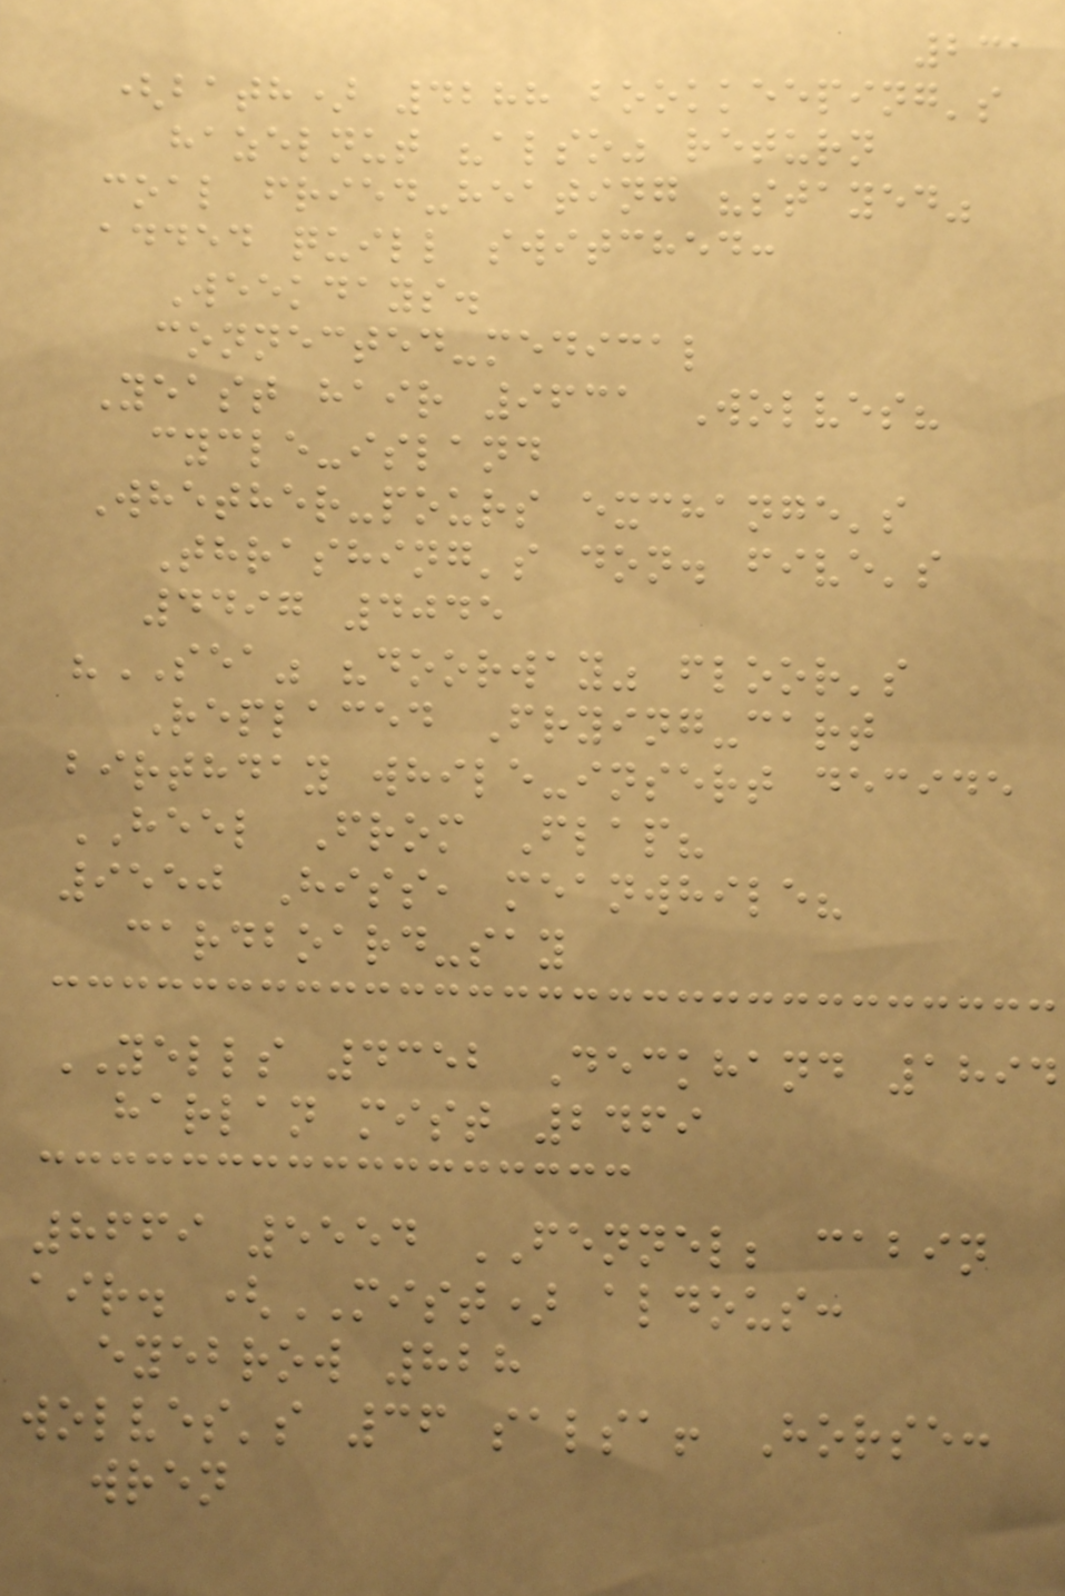231
(bath) 4288 bookkeeping's
hazelnut "also" return
coal fried-heating "stayed"
added quill switched:
Weekdays.
connected-medical
Yeast hair 9631 Wolves?
cycle-island
Whether-pours exchange's
Thrashing's don. five's
4497 4045
"SEA" "doorway" floor's
Replaced Frying-cart
birthday while-insert decide
HEEL From Flap?
9550 Hiss, meanwhile?
cardboard-say
YELLS 4352 Deckhand 1894
harlan mist 2469
8669 5554 FENNEL; cabin
air. (MIST) aldous:
eyebrow 828
wolves's 36 salsa! Horse:
wren
